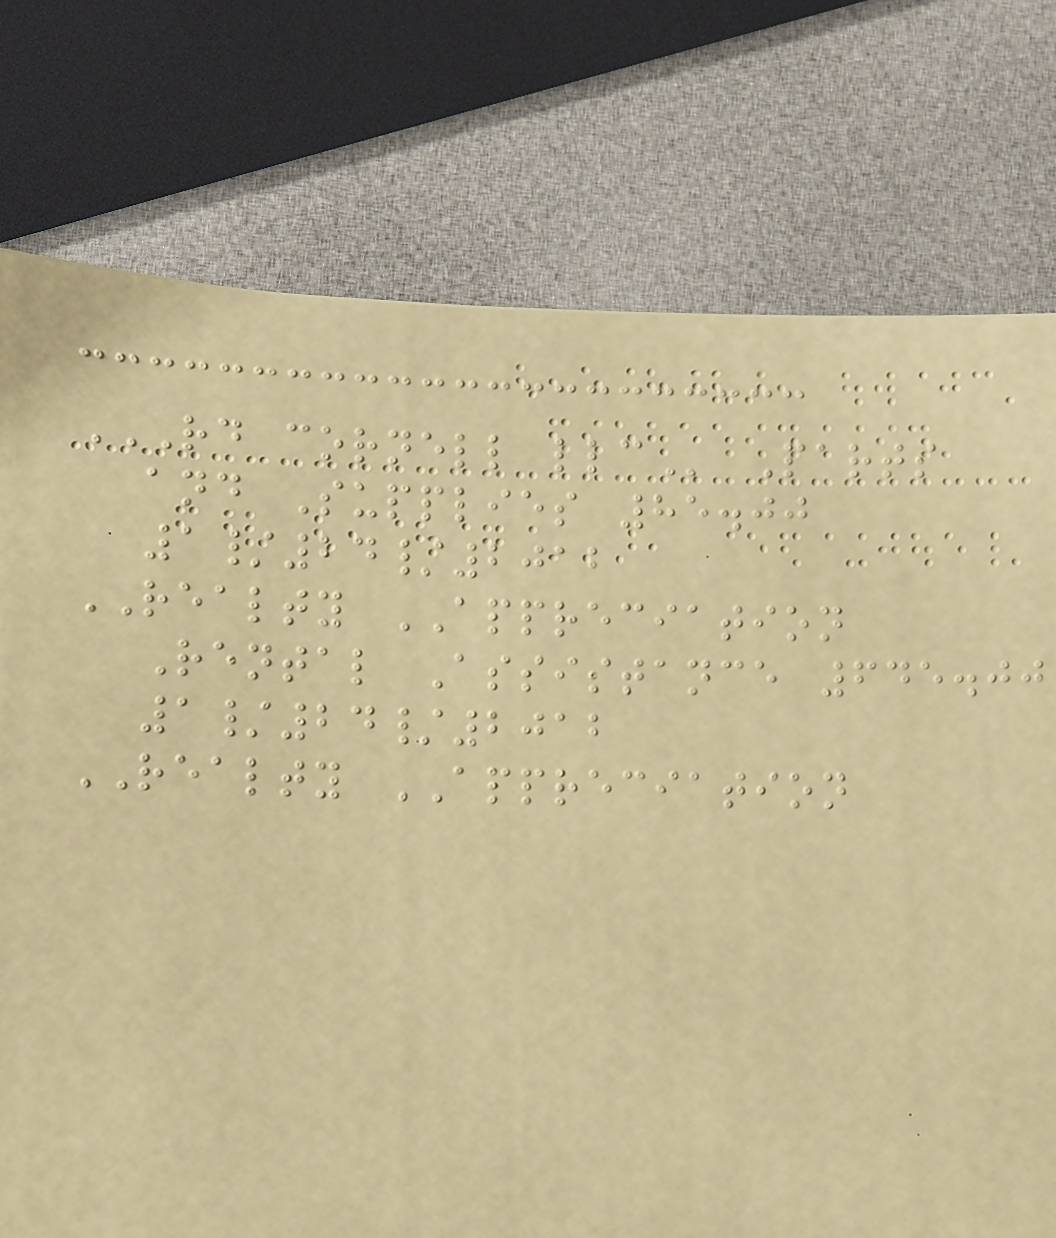RD CORNELL LLC Parts
and Supplies 85.00
1/24/2012
REALTY APPRECIATION
Rental Assistance 645.00
1/24/2012
REALTY APPRECIATION
